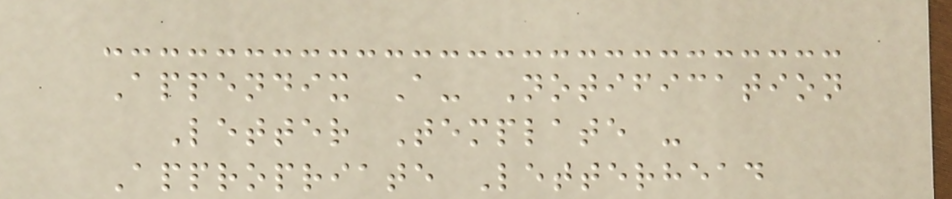Appendix A- Notification
Letter Template -
Appropriate Letterhead
